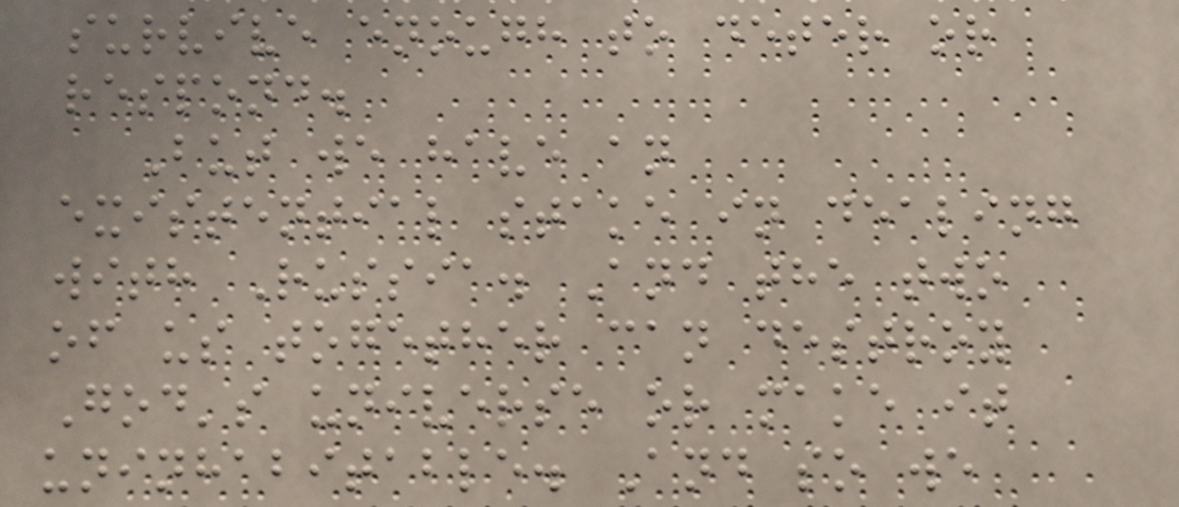survive enough to deter or
respond.
But we have an
existential stake in dealing
with Russia. And the two
of us together can destroy
God's universe or make it
uninhabitable. And so we
